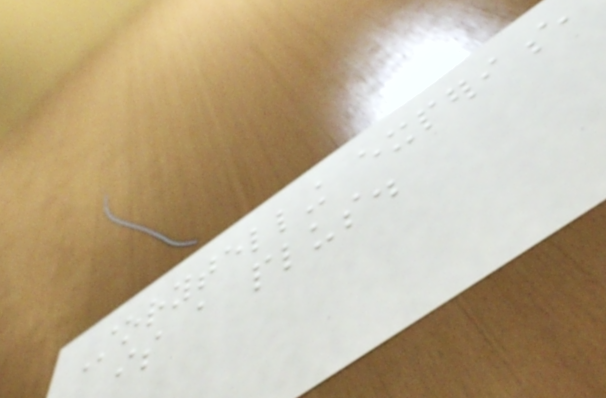Storytelling experience
is a plus.
